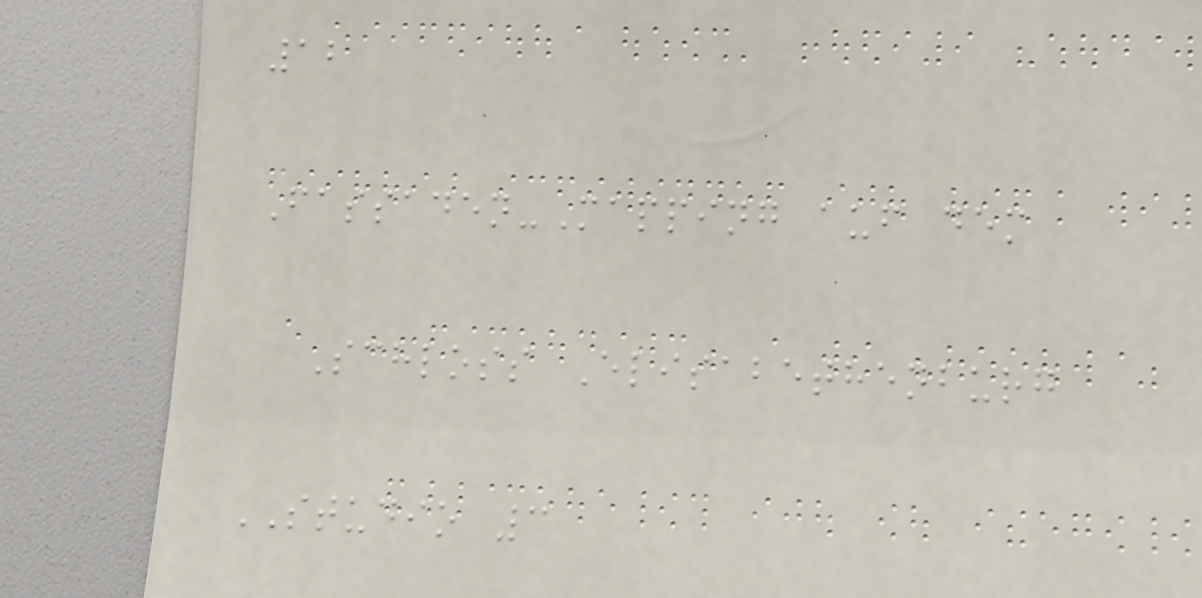12
Fassaden-Mapping auf dem
Schloss Elisabethenburg
STUDIO 3
